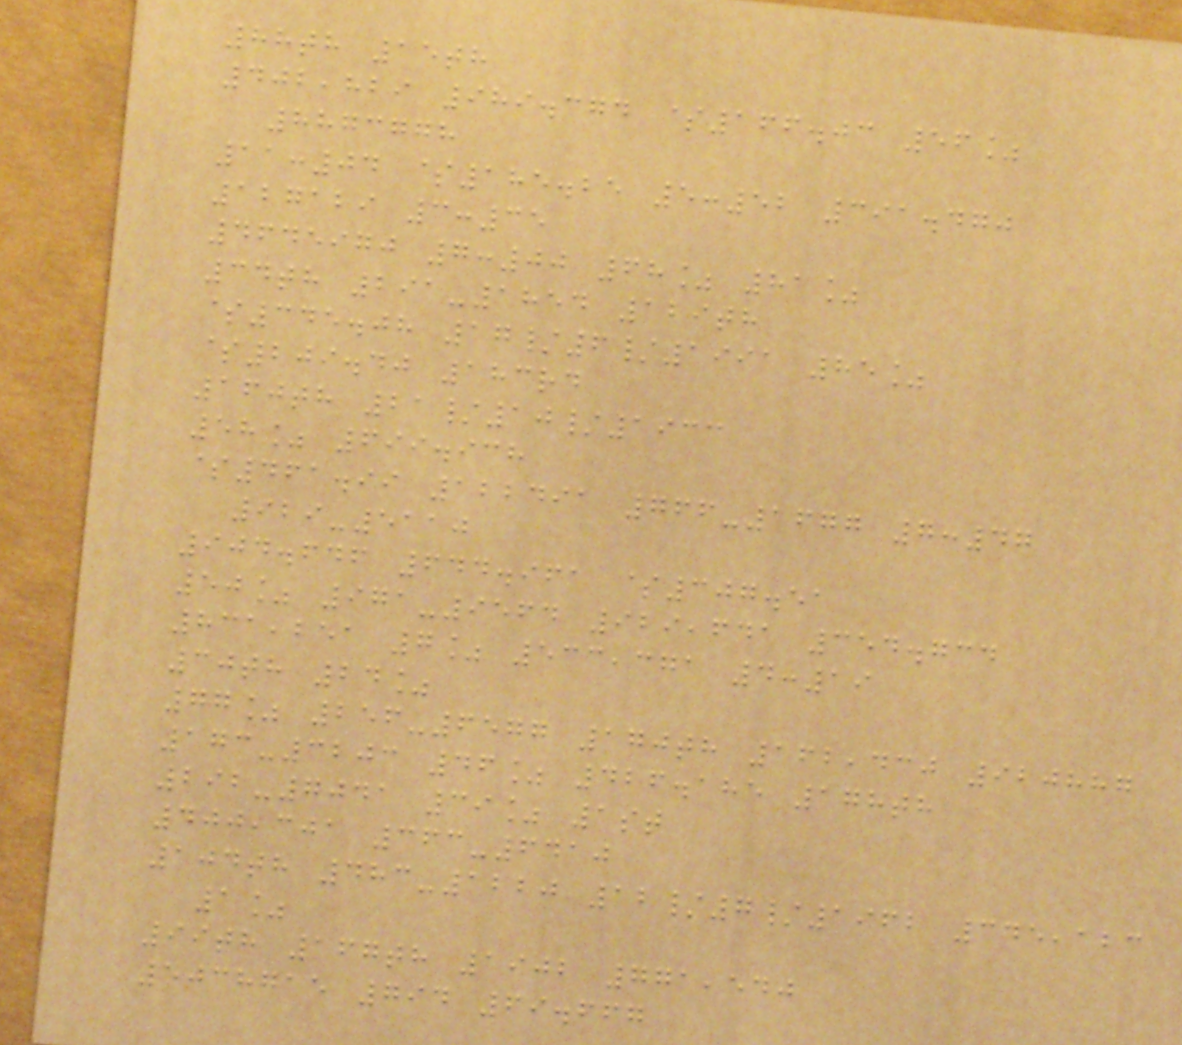88th 15th
402,829 989.374 $166.03 56%
8873778
11:04 $185.25 5:52 391.470
127129 3:35
4645970 7:00 68% 81%
34th 291-1854 129th
$345.08 17/6/1991 85%
$209.40 183rd
160th 21/10/1933
58% 699.938
$461.99 122491 766-1677 7:47
929-5110
904.646 644.961 $307.51
50% 971-9564 929,641 354.734
831,251 7% 533,371 4:19
30th 24%
77% 256-6577 170th 162,430 920887
173-3203 46% 426.185 178th
292-7041 39% 1st
400,301 363-6410
104th 483-1220 12/7/1962 345,123
1%
99th 167th 1902 771,540
5038715 794 69.667
